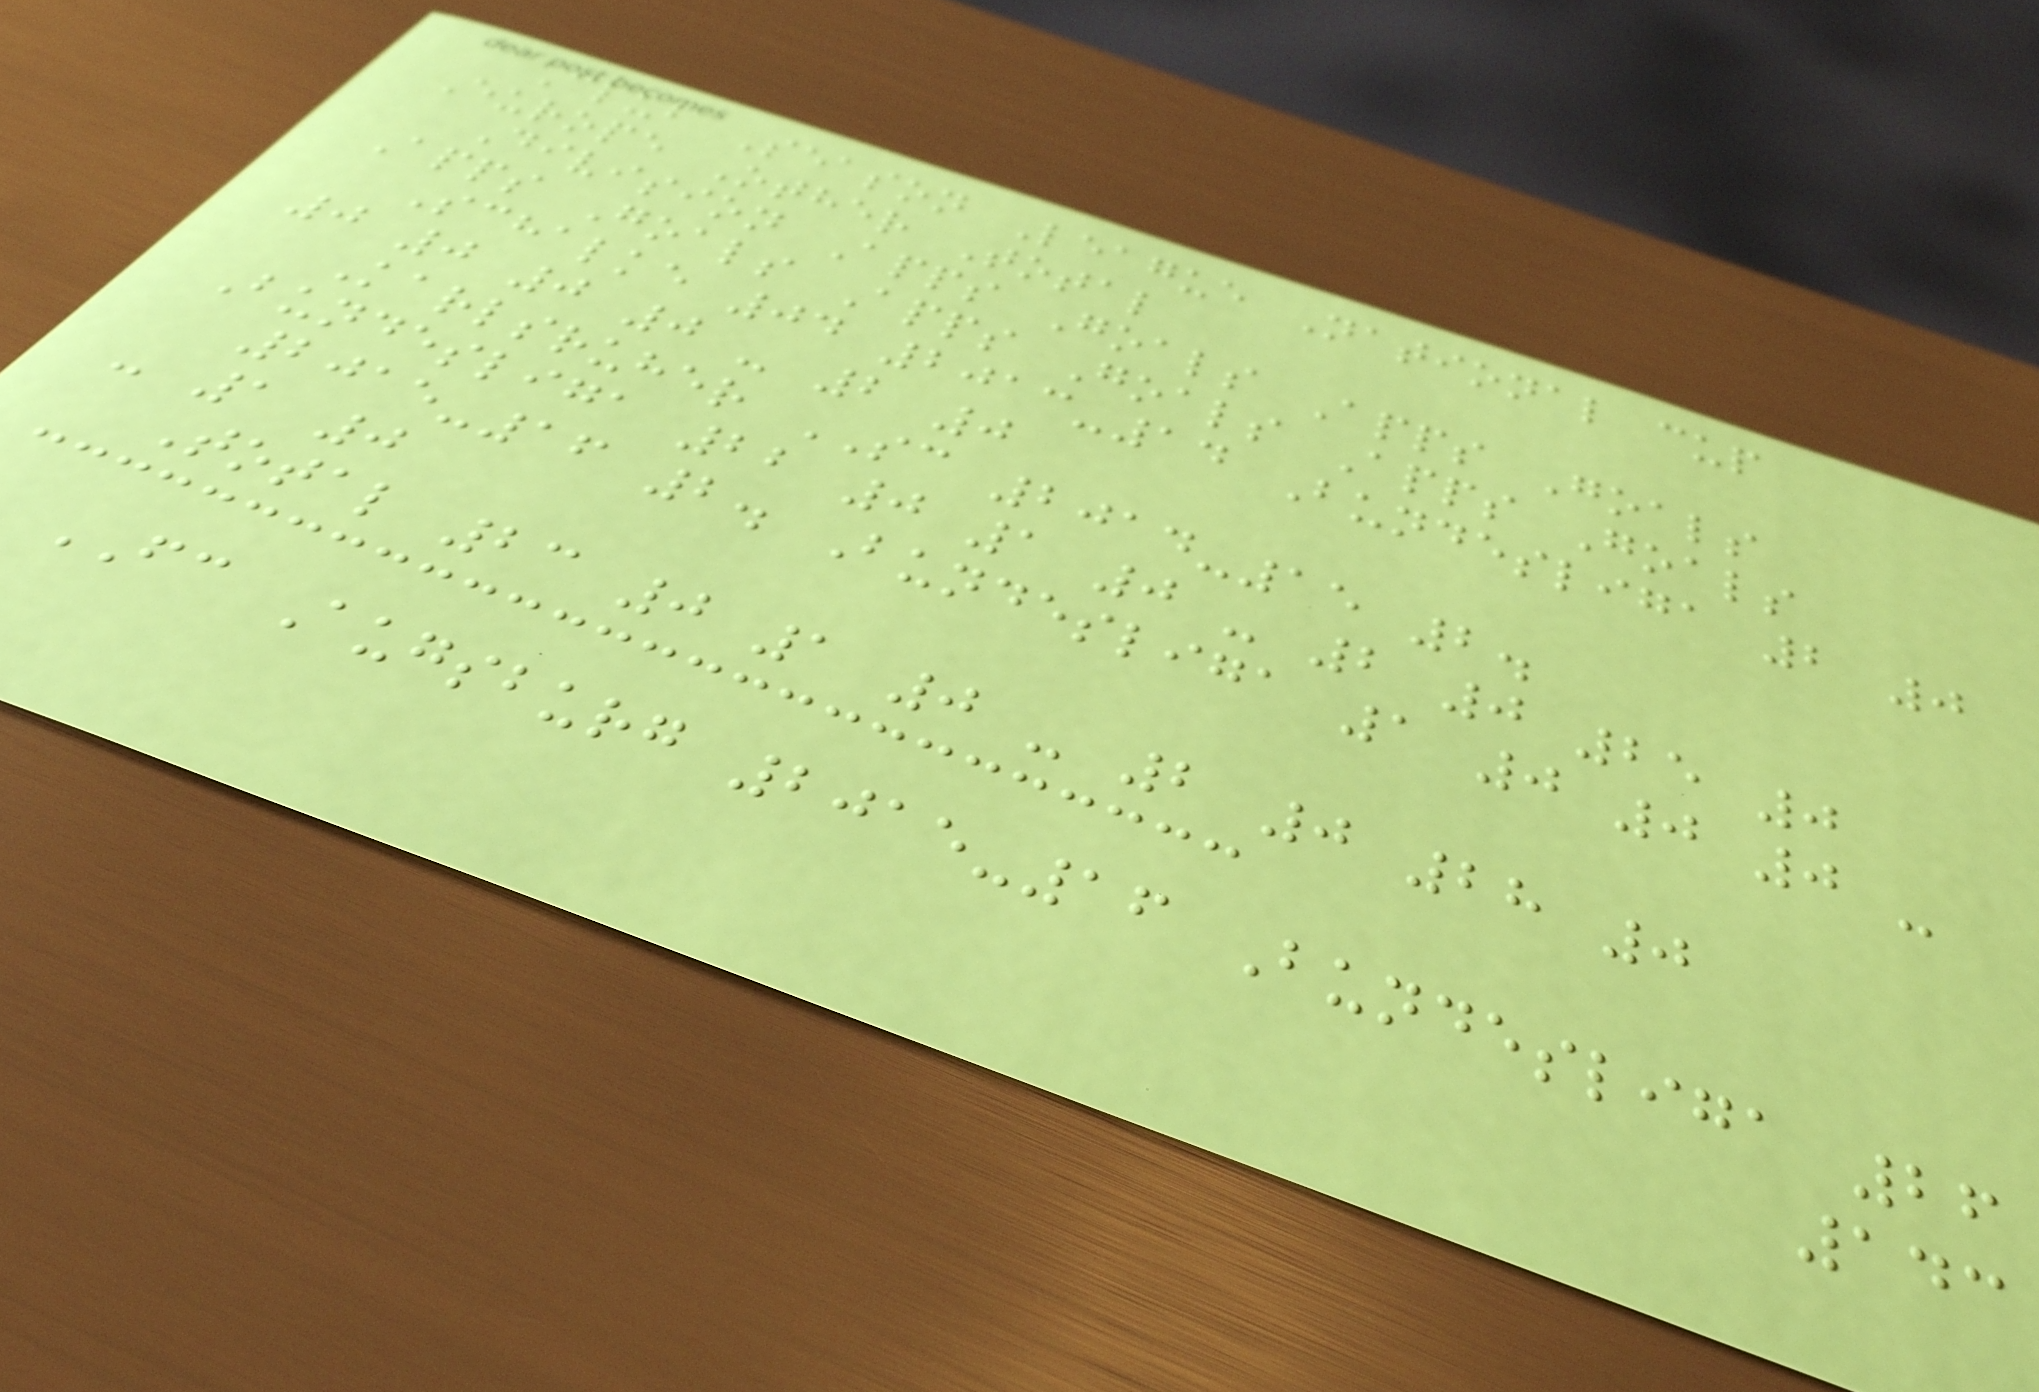Club Season League National cup
Europe Other Total
Division Apps Goals Apps Goals
Apps Goals Apps Goals Apps Goals
Schalke 04 2013-14 Bundesliga 2 0
0 0 0 0 - 2 0
Karlsruher SC 2014-15 2.
Bundesliga 22 0 1 0 - 2 0 25 0
2015-16 2. Bundesliga 1 0 0 0 -
- 1 0
Total 23 0 1 0 - 2 0 28 0
FC Augsburg 2015-16 Bundesliga 26
143
